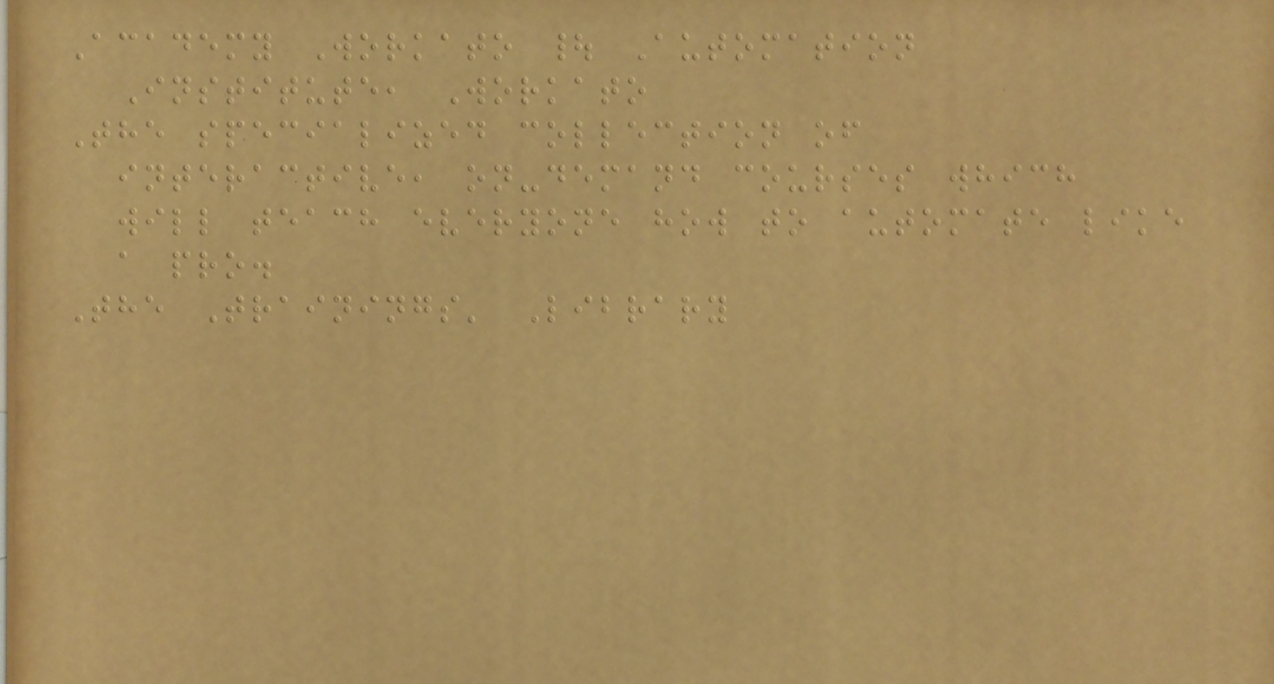Academy Workato | Automation
Institute, Workato
The specialized collection of
interactive, on-demand courses which
will teach everyone how to automate like
a pro.
The Trainings' Library
